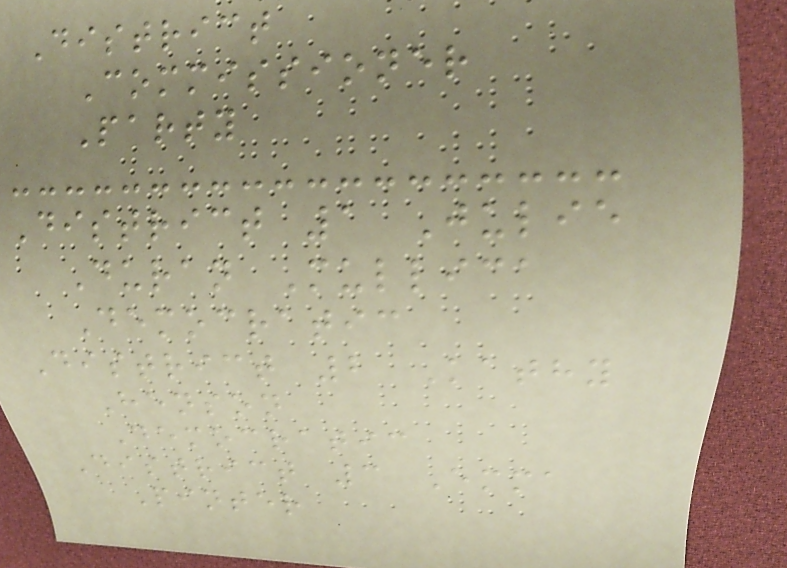District
Commissioner
Party
District 1 Julie
Duran Mullica
Democratic
District 2 Kathy
Henson
Democratic
District 3 Emma
Pinter
